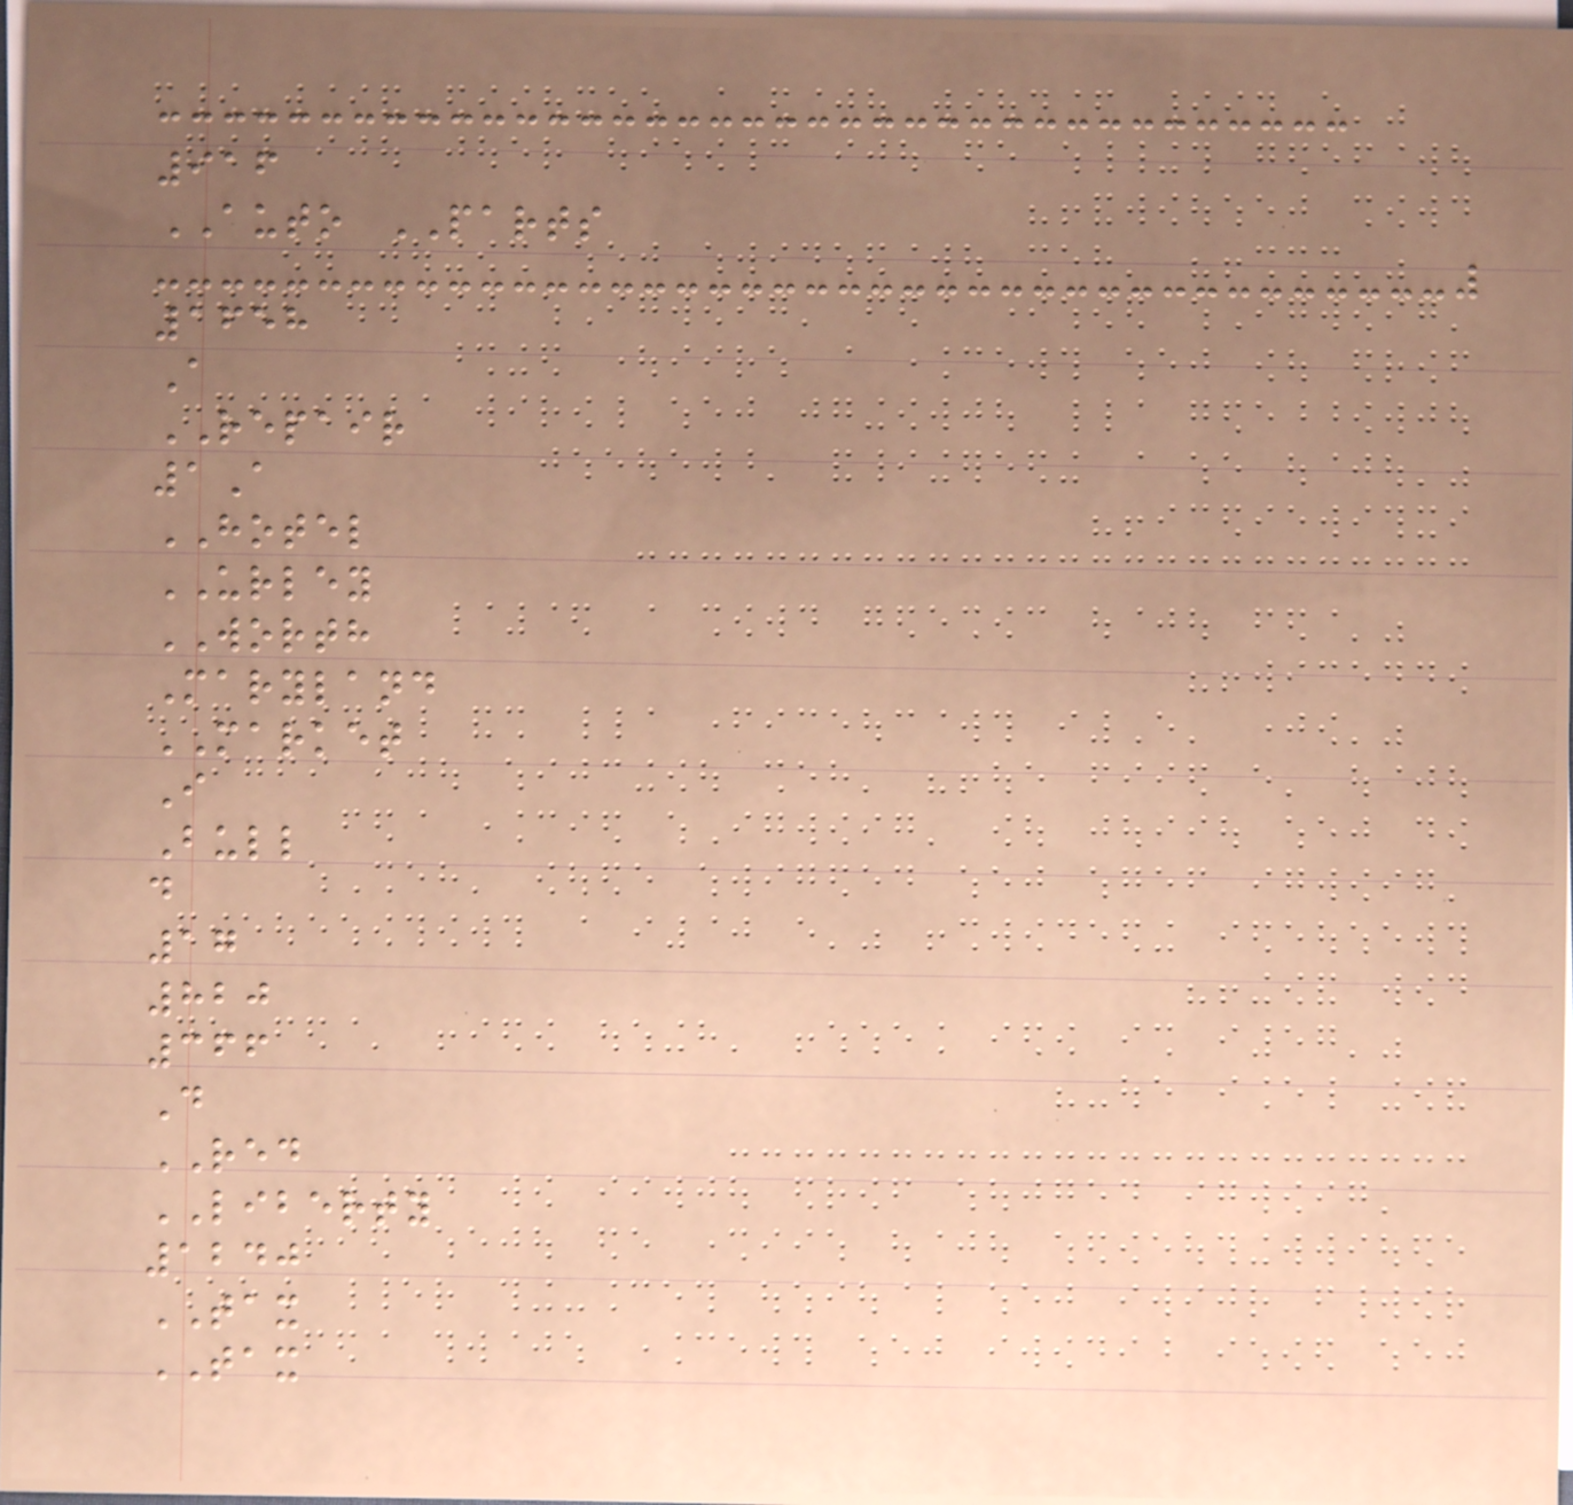916
AUTO PARTS
1658
A
REPAIR
1A
HOTEL
URLEY
WORTH
Maryland
MARKET
I
Bull
d
17
820
366
D
RED
LIBERTY
1240
TAX
TAX
